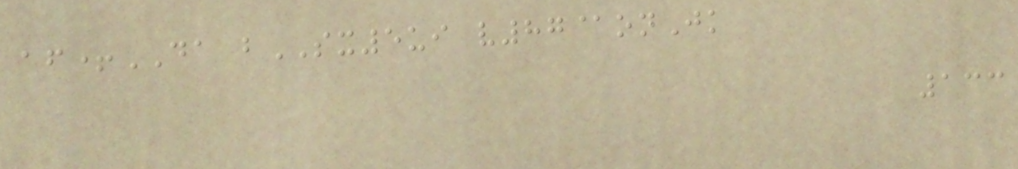af+DA bSX5ui v87@onJk
133
